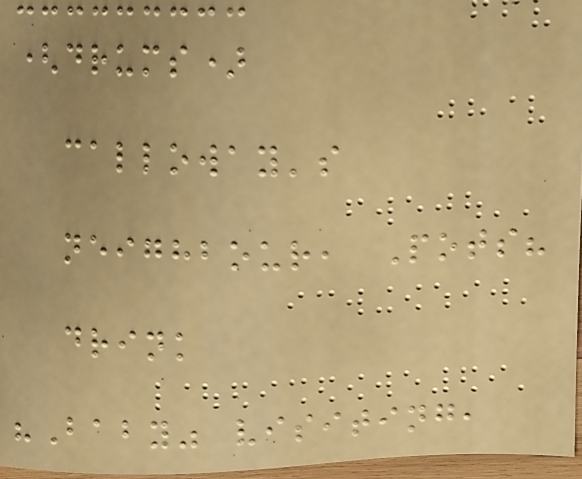(drums)
calloway's
neighbour, Pots?
drink
"Baby" visiting,
